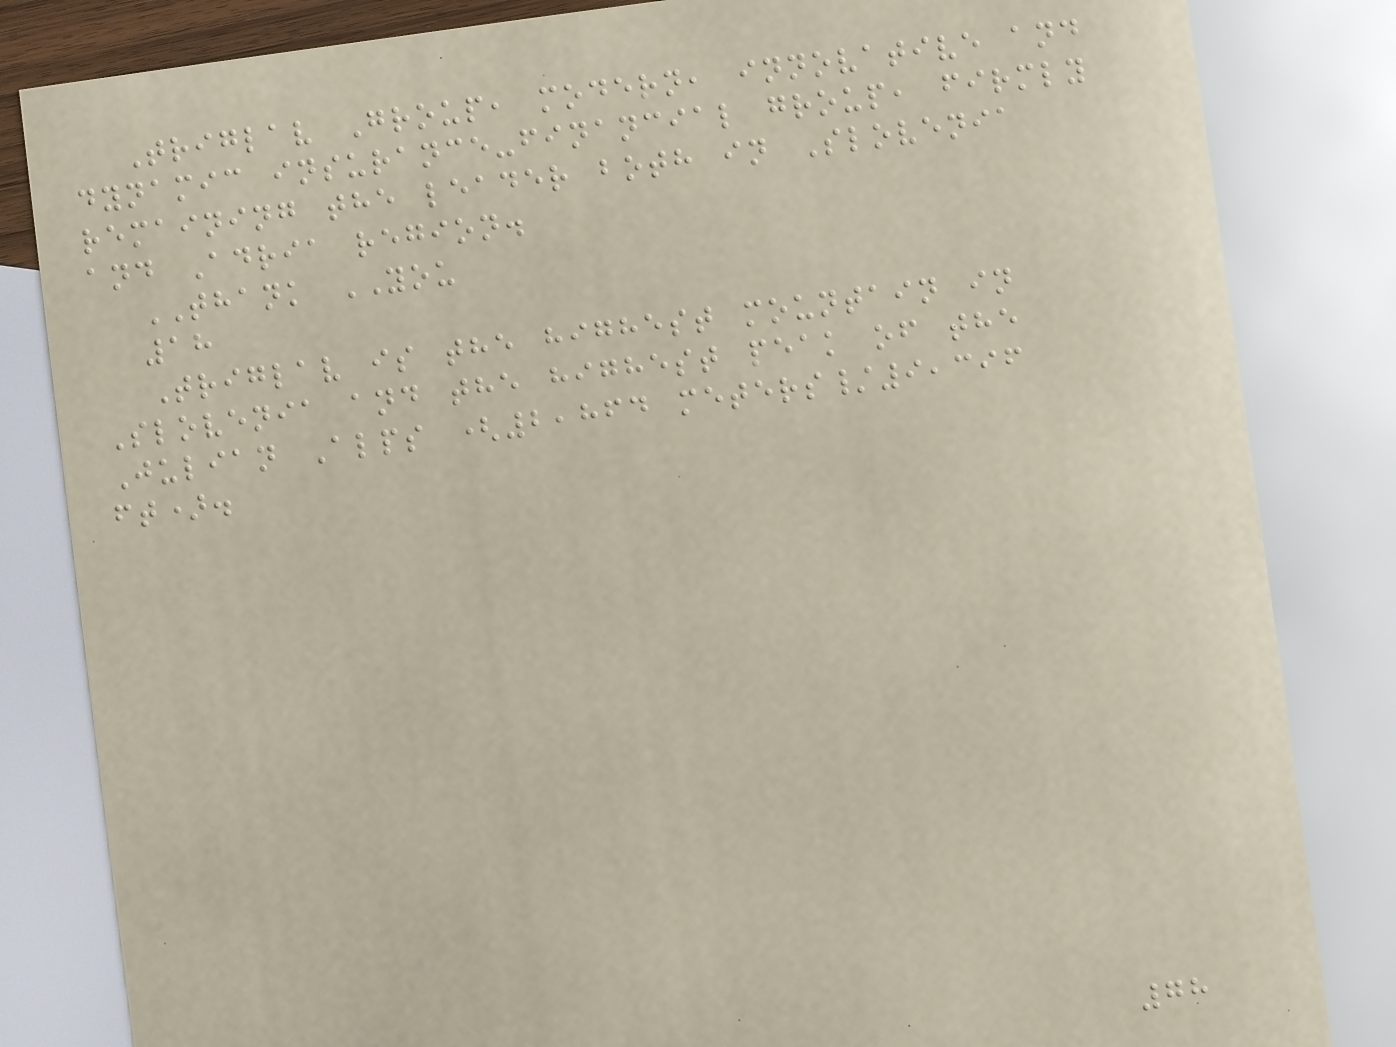Triglav Group, modern, innovative and
dynamic insurance-financial group, firmly
remaining the leader both in Slovenia
and Adria region.
THANK YOU
18
Triglav is the highest mountain in
Slovenia and the highest peak of the
Julian Alps (2,864 meters/9,396
ft).
78
